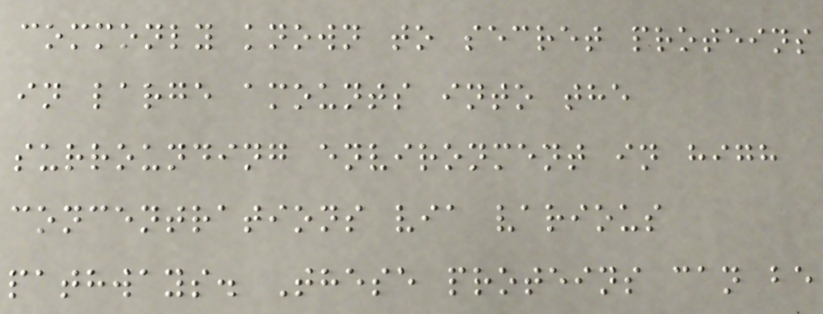commonly known to secret proteins
in large amounts into the
surrounding environment in high
concentrations via various
pathways. These proteins can be
